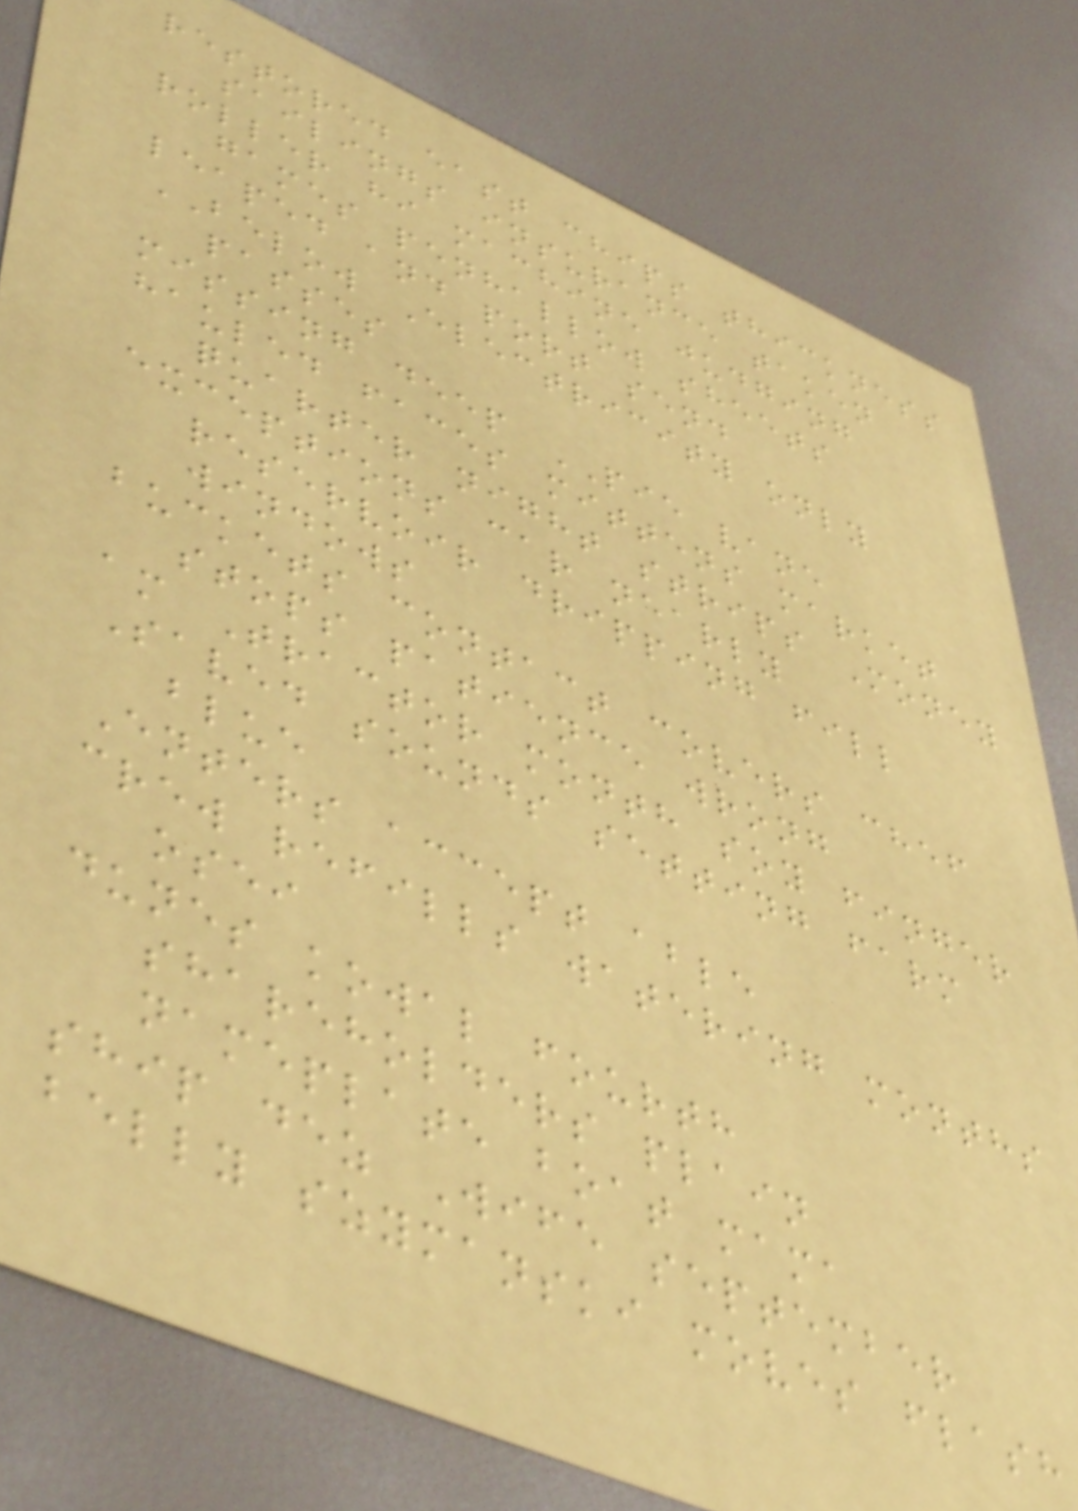restored east chips thickness
sailings insurance taken
roller hi machine judging
games penhallow sheets
leaped and port send
BELOW Electricity only
passes
missing deep PIE vane
hauled faces mittens market
quarter night strips Money
exceptions car nearly
reservoir dripping fill
windows
buckets contact covers chef
stops patience wrong
am Tractor month soy finger
Saved sounds setting farm
blue
Enters accept able
crew refills watering months
osei
dunes kowal fourth
shareholders plain
nameplate boat mama
ship dez Wife september
belly szymanski moves flash
